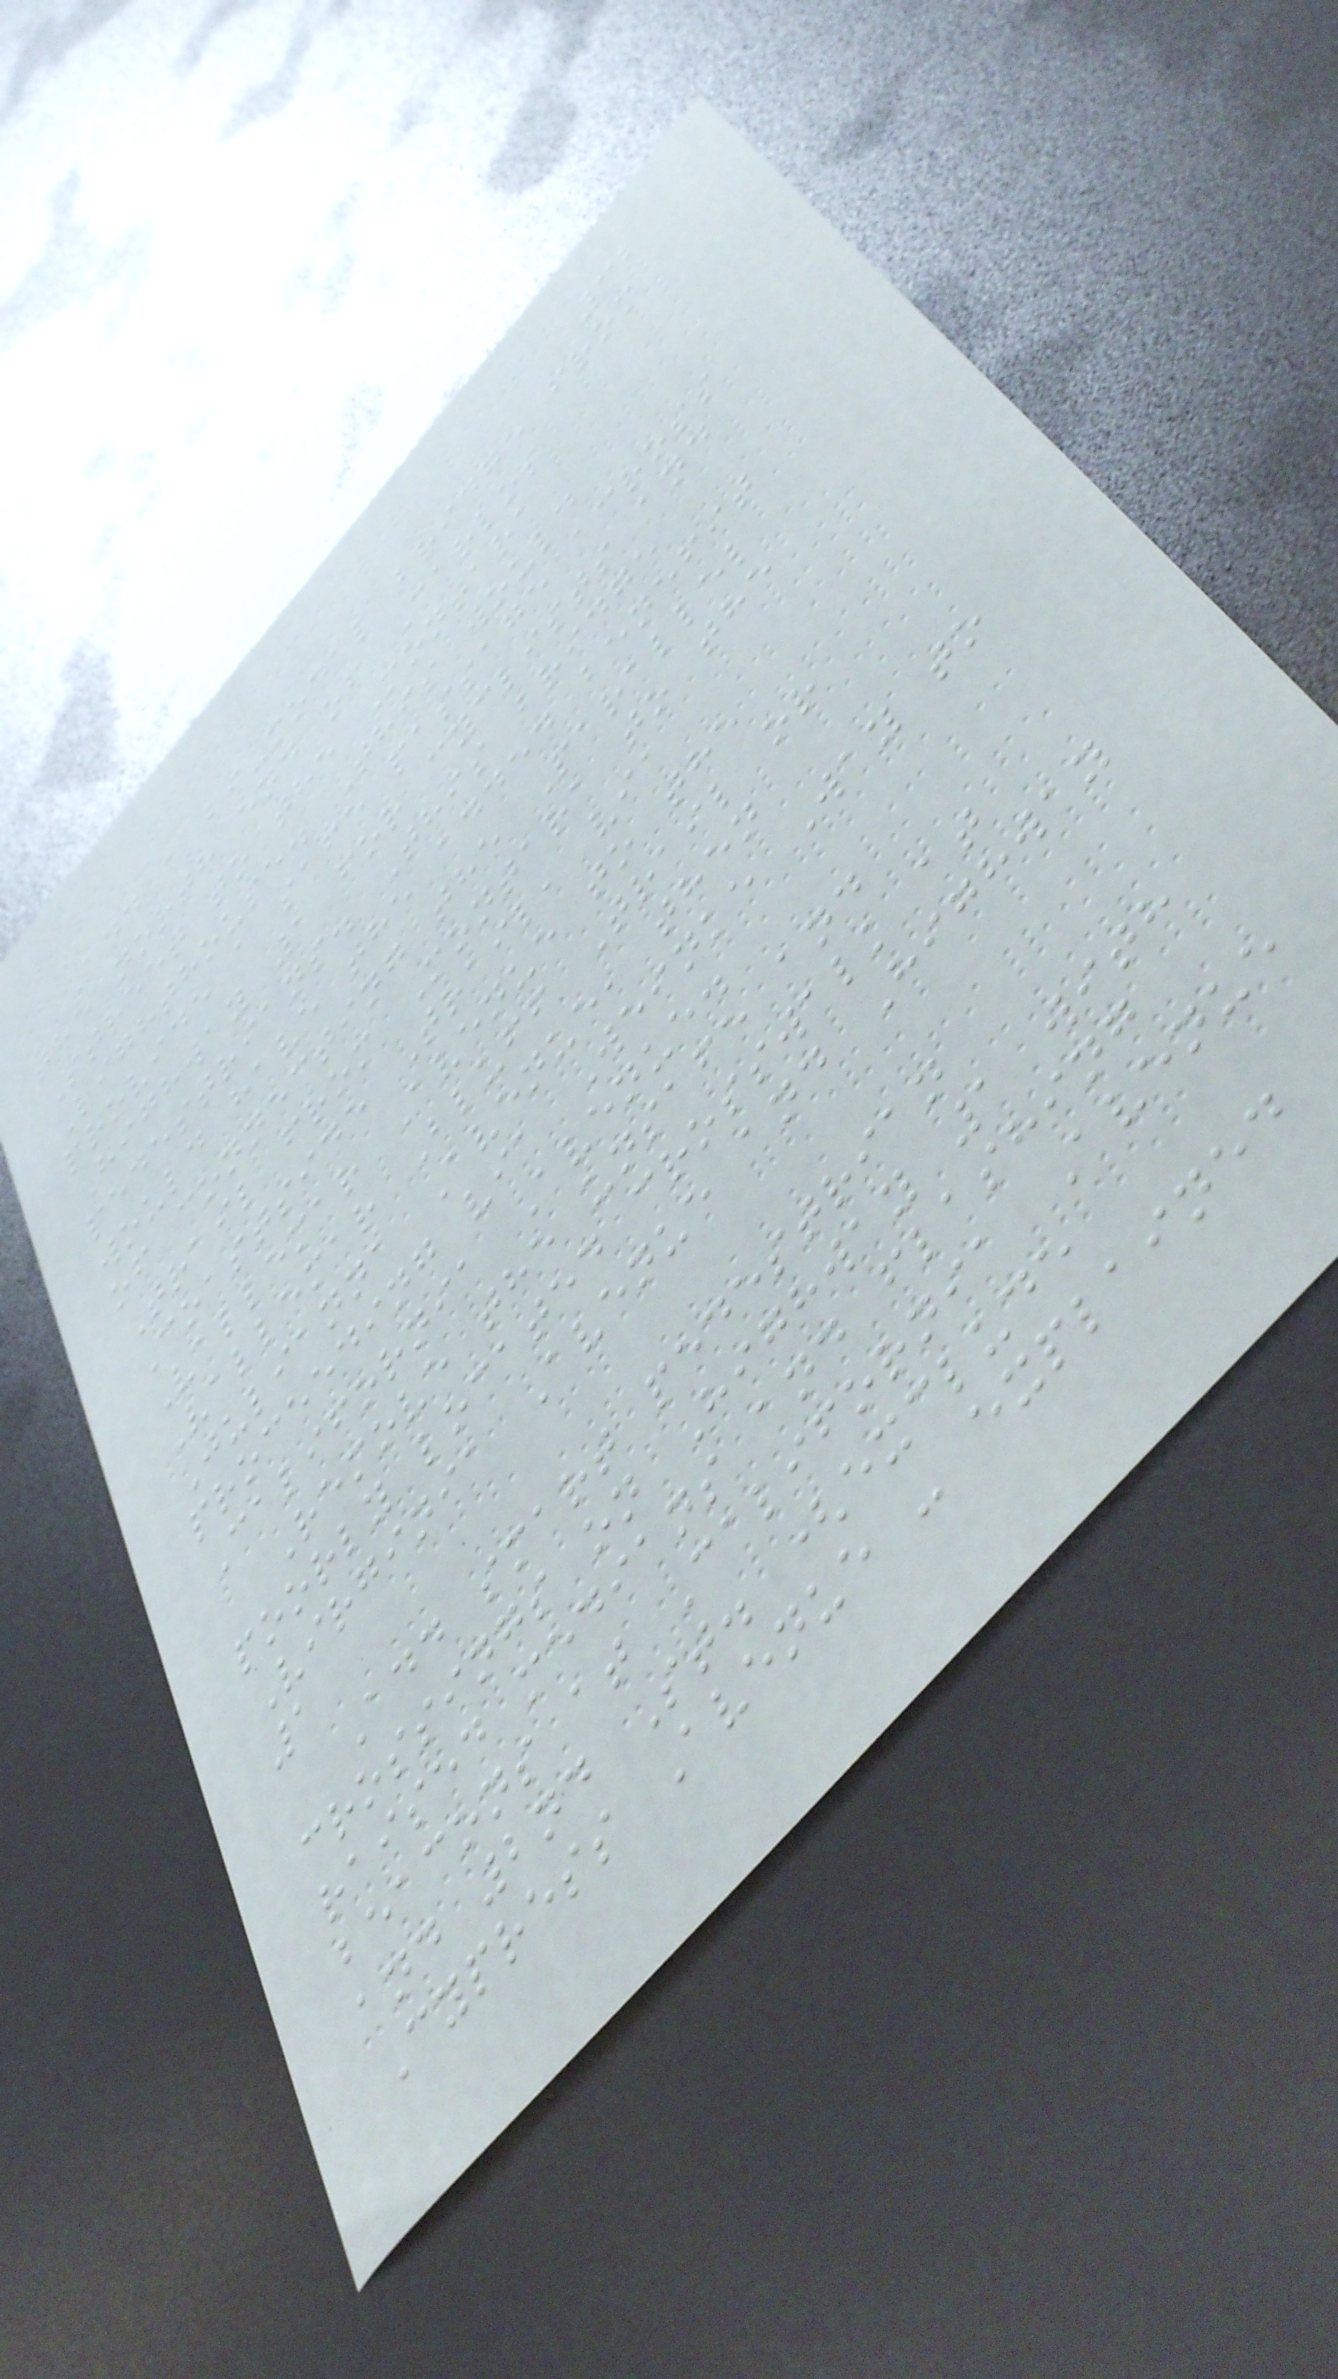32
Add a bi-modal bridge from
the north end of Carlos
Street to the Montara
Lighthouse. This would
provide a safe passage across
Highway 1 for cyclists and
pedestrians. This bridge
would have the added benefit
of connecting the Parallel
Trail from Montara to the
Coastside Trail, via
Vallemar Avenue to the
Vallemar Bluff Trail or
Julianna Avenue, then
proceeding via Weinke Way to
California Avenue.
Remove the unsafe and
poorly located crosswalk at
Virginia Avenue and Highway
1
Add smart pedestrian
crossings on Highway 1 with
raised medians and flashing
beacons at California Avenue
and 2nd St. (exclude
Cypress Avenue - explained
